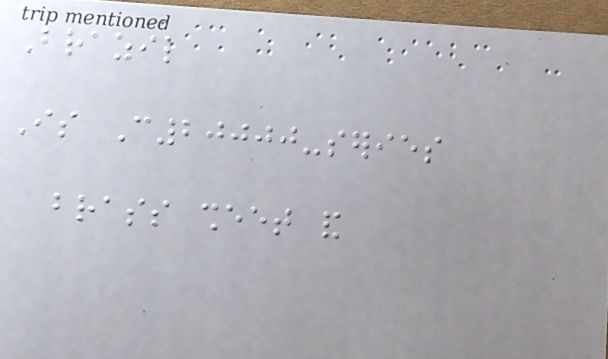Brazil
Is C20000-series
brass sheet and
